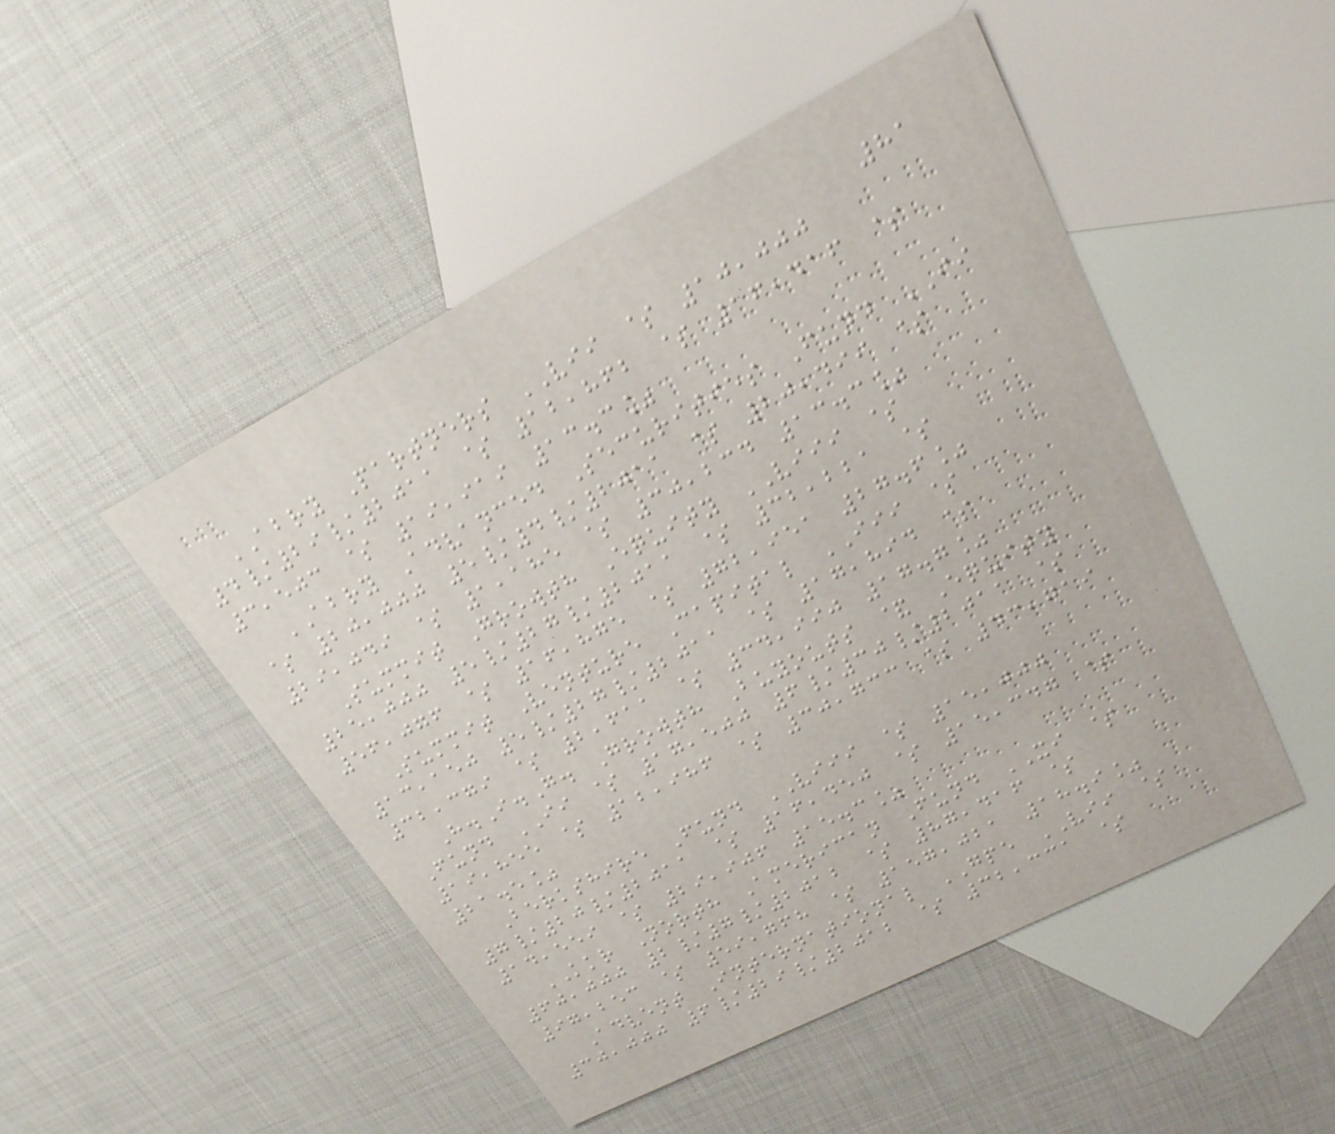81
ABRY Partners VII $ 10,000
4/29/2011 $ 12,862 $ 16,416 $
3,503 $ 19,919 13.3%
ABRY Advanced Securities Fund II
$ 20,000 5/4/2011 $ 20,499 $
29,049 $ 1,185 $ 30,234 13.3%
Summit Growth Equity VIII $
25,000 5/27/2011 $ 32,221 $
56,076 $ 16,875 $ 72,951 27.6%
Summit Venture Capital III $
13,150 5/27/2011 $ 17,894 $
32,379 $ 2,611 $ 34,990 17.7%
H.I.G. Growth Buyouts & Equity
Fund II $ 17,500 6/30/2011 $
19,855 $ 12,986 $ 30,733 $ 43,719
21.5%
Berkshire Fund VIII $ 15,000
7/20/2011 $ 16,450 $ 15,347 $
14,559 $ 29,906 15.3%
KKR North American Fund XI $
60,000 2/7/2012 $ 87,416 $
97,253 $ 59,768 $ 157,021 18.9%
Advent International GPE VII $
30,000 6/29/2012 $ 32,331 $
